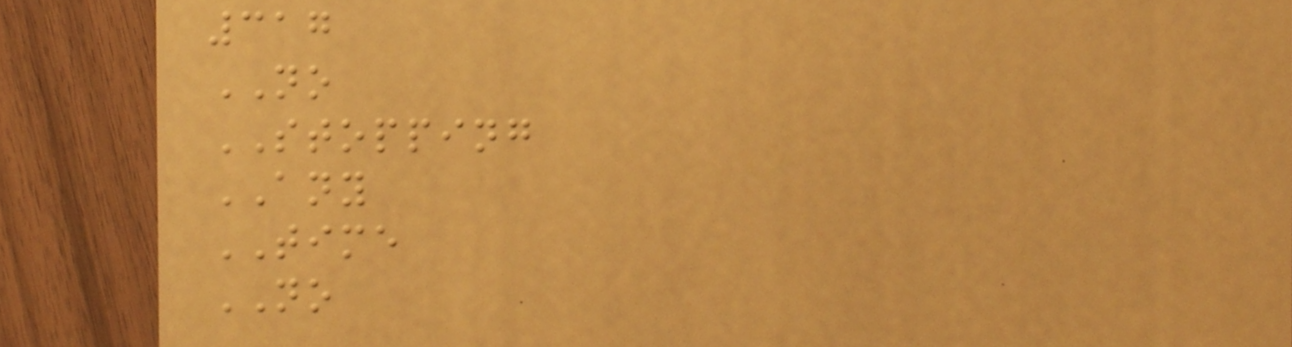317
NO
STOPPING
ANY
TIME
NO
